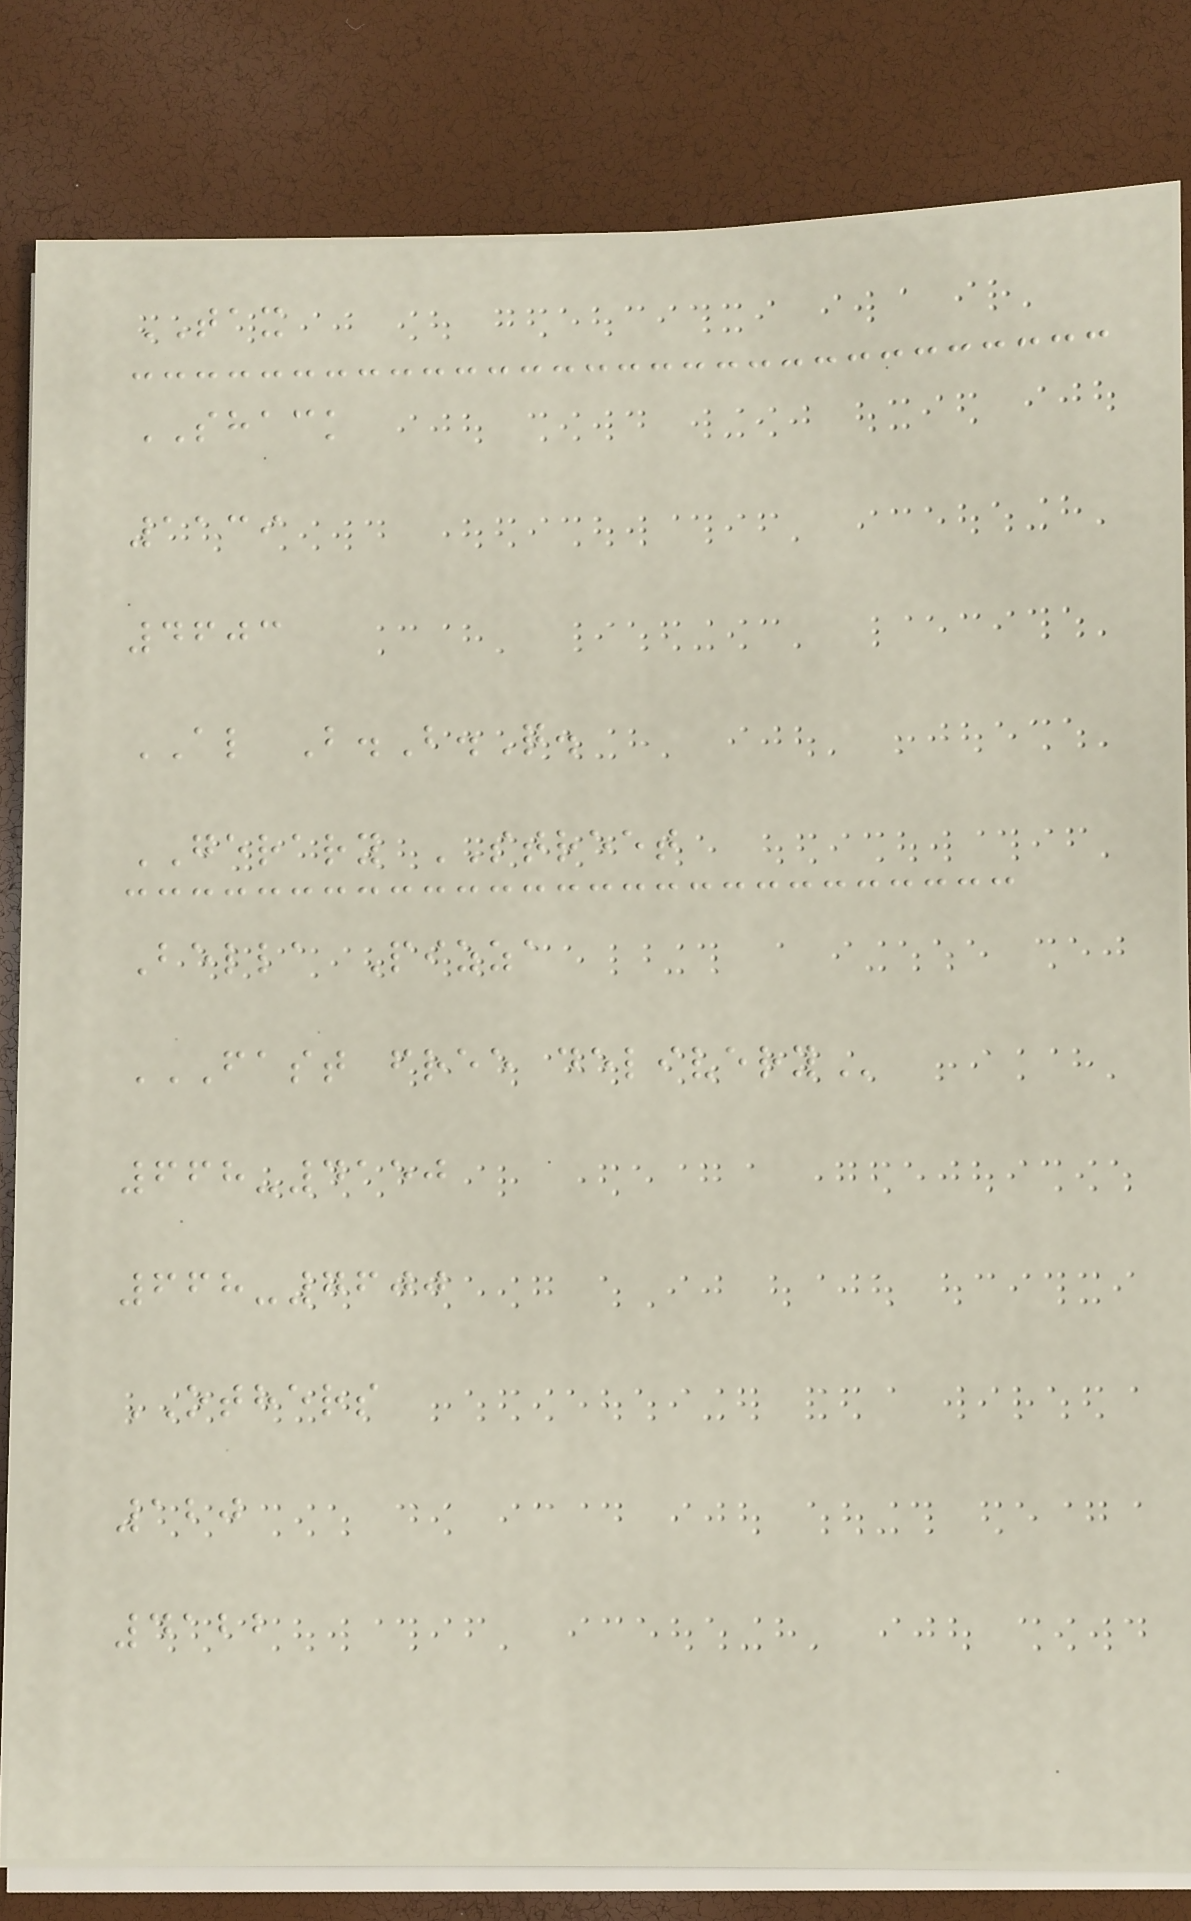TAX
SHACK
1139
4603
AL B.B.Q.
GERARY STREET
Bella Pizza
FAST FREE DELIVERY
668-4150
668-7600
OTHERS
120
4122
